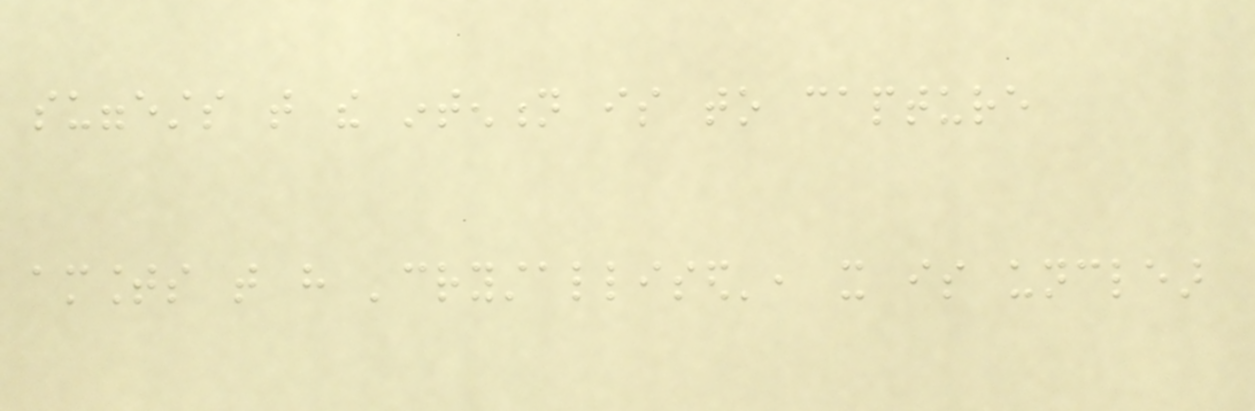suggests that the intention is to capture
amounts that have 'crystallised', it is unclear
